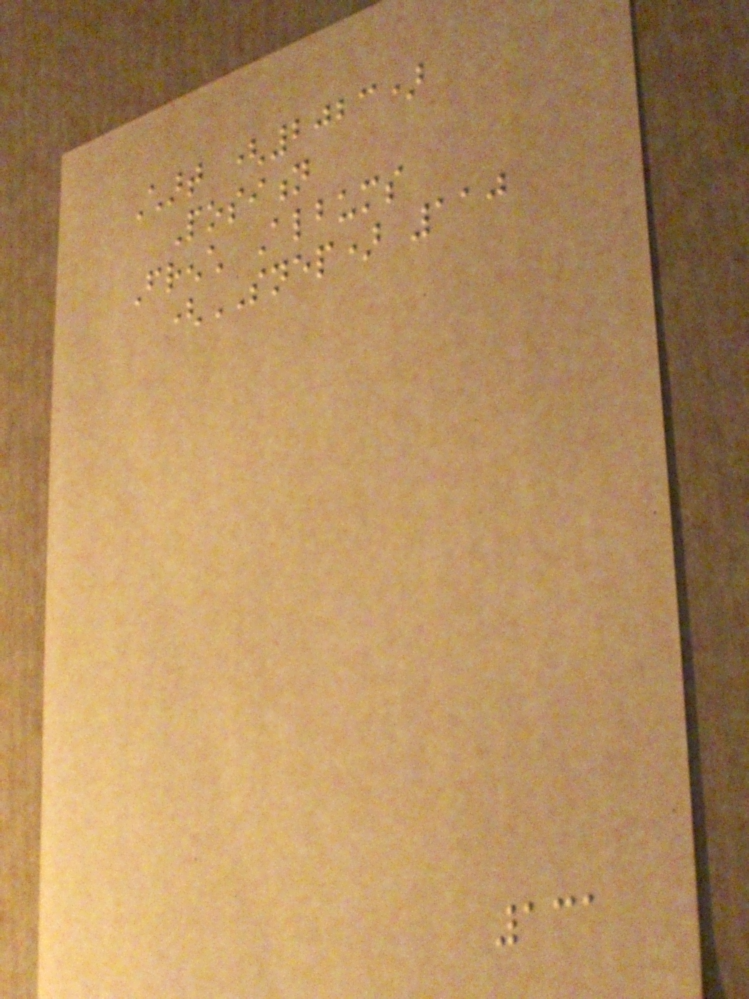Chart (2023)
Position
French Albums
(SNEP) 110
131
